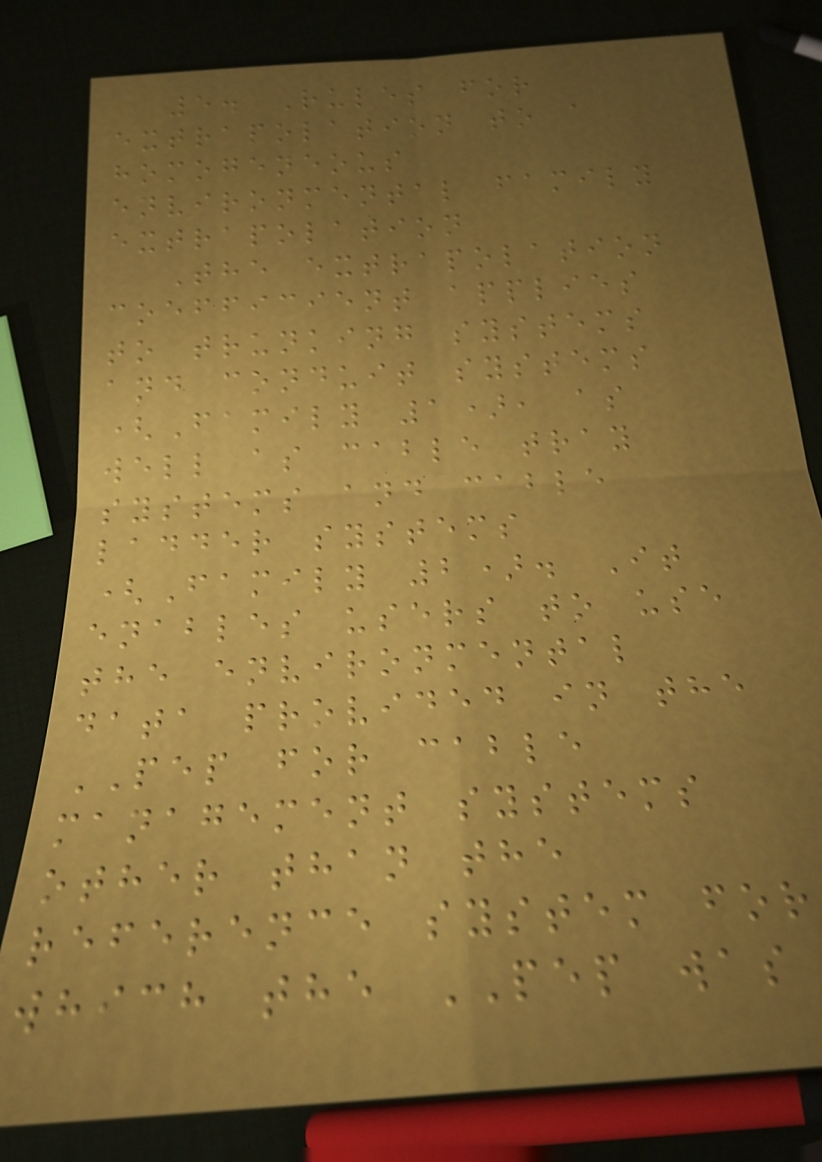5. Rules for
extrapolation to a
homogeneous
environmental family
extrapolation
The extrapolation
coefficient applies
to trunking systems
and conduit systems
(Family 1), as
well as cable tray
systems and cable
ladder systems
(Family 2). It
enables users to use
the environmental
data provided in the
PEP for cable
management systems
other than the
reference system for
which the PEP was
